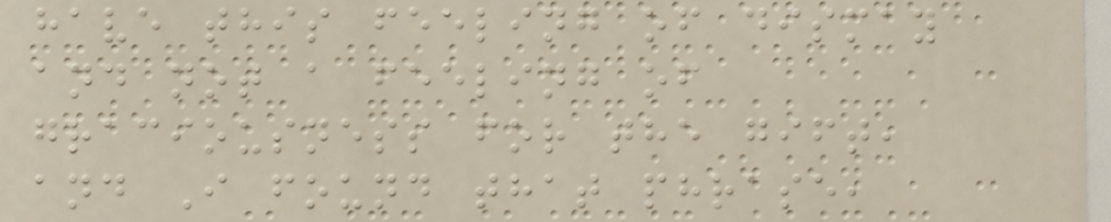have this feeling of dismay
and not a feeling of
graciousness for the gift,
and I found that phrase,
